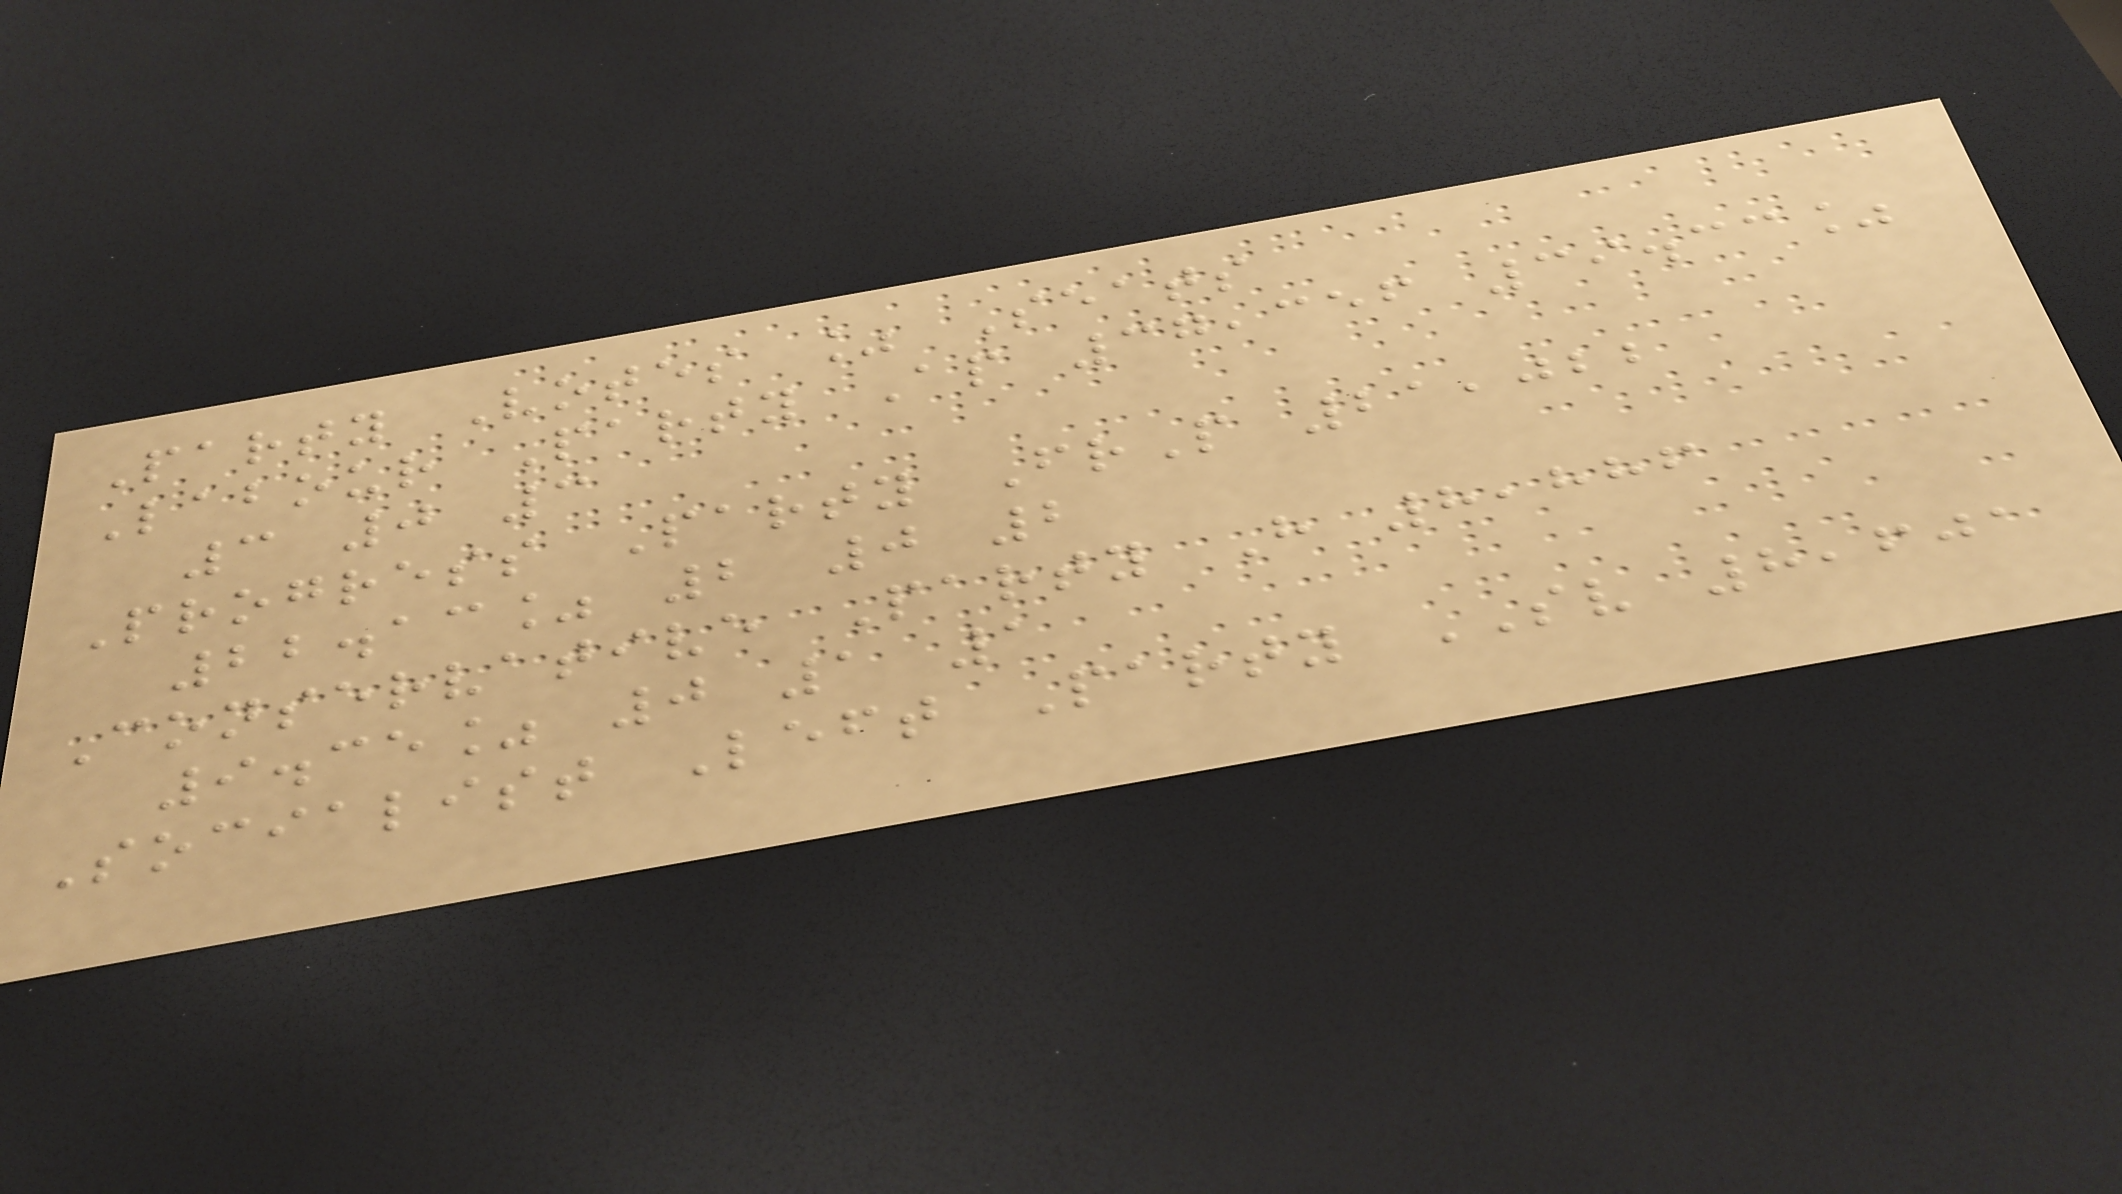Party Votes % Seats
Labour Party Ap 37,356 39.33%
3 0 3
Progress Party FrP 21,022
22.13% 2 0 2
Conservative Party H 8,886
9.35% 0 1 1
Socialist Left Party SV 8,601
